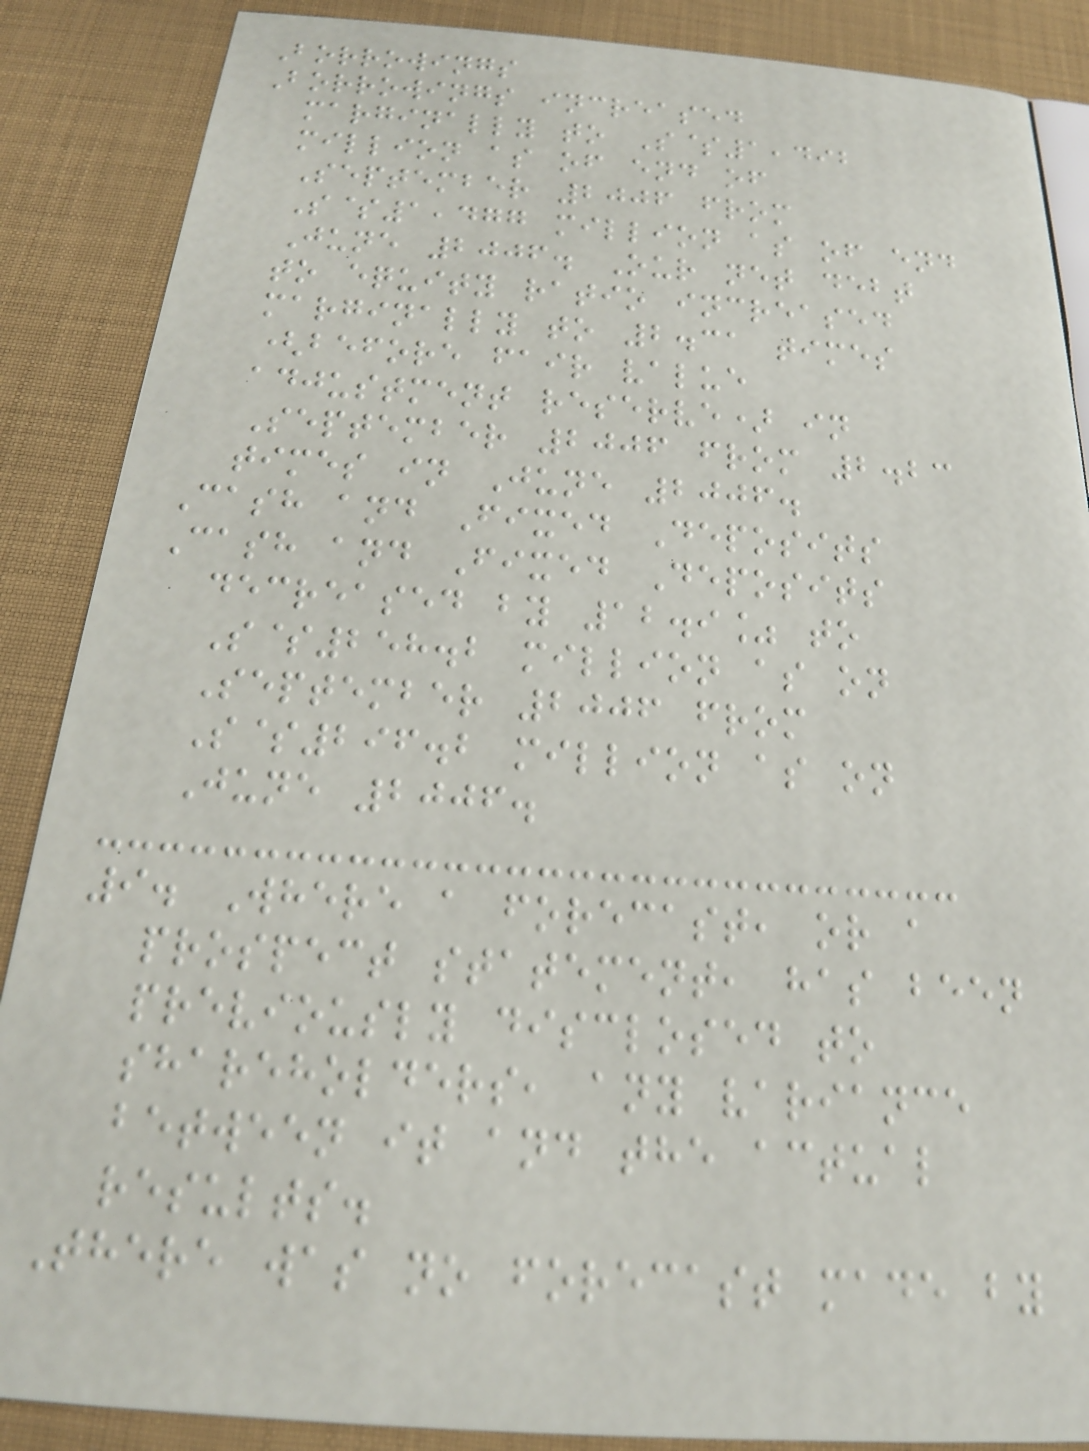Borrowings
Borrowings increased
marginally to S$1,492
million as of end of
September 2006 from
S$1,477 million as of end
June 2006. Our net debt
to equity ratio increased
marginally to 2.31 times
(before fair value
adjustment reserve) in
September 2006 from 2.23
times in June 2006.
Cash and Fixed Deposits
Cash and Fixed Deposits
decreased by 12.9% to
S$258.2 million as on
September 2006 from
S$296.2 million as on
June 2006.
9. Where a forecast, or a
prospect statement, has been
previously disclosed to
shareholders, any variance
between it and the actual
results.
There was no forecast made by
